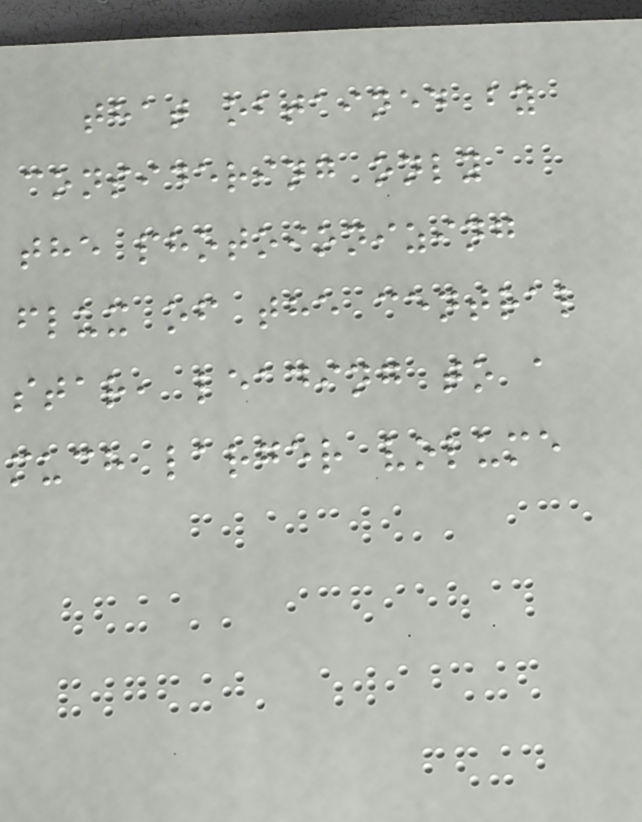that obtained by
considering only
the photoionizing
flux of the central
star, leading to a
much larger volume
